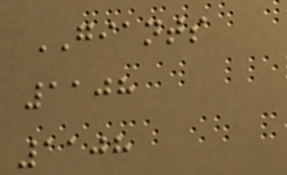GIANTS
1108
1108
